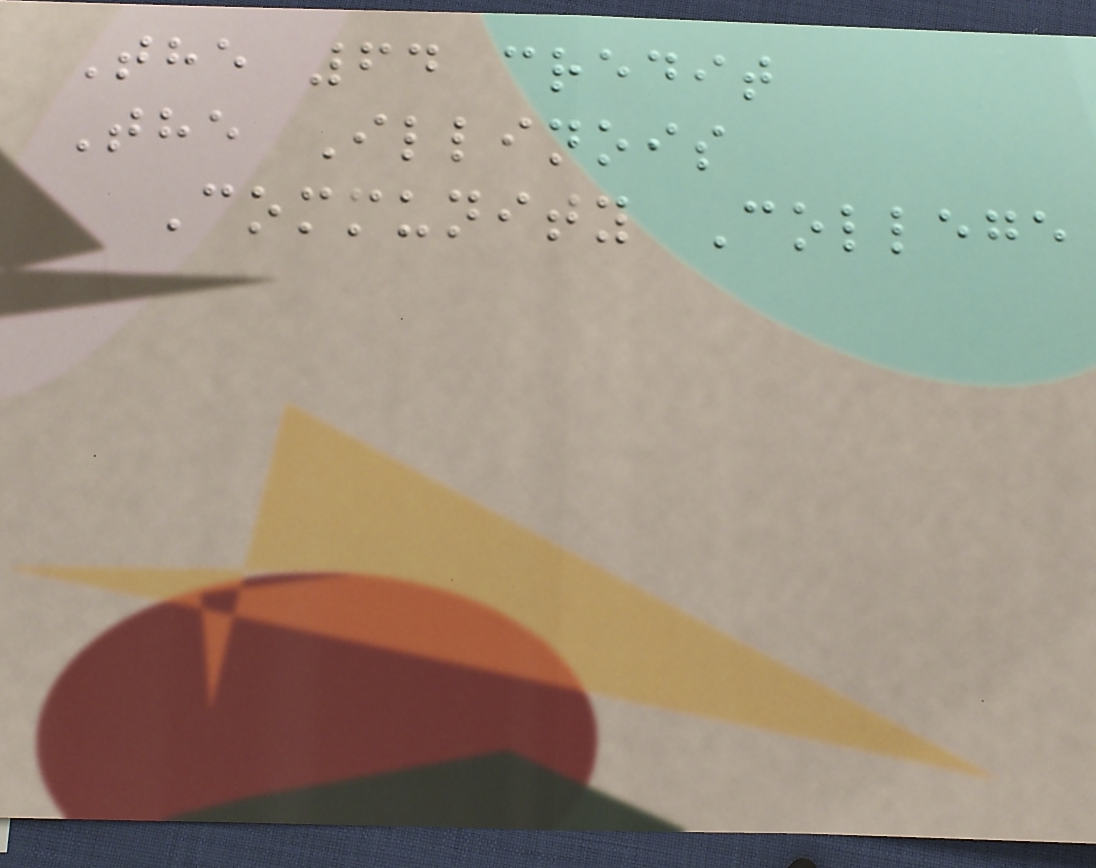The 64 credit
The Illinois
Community College
